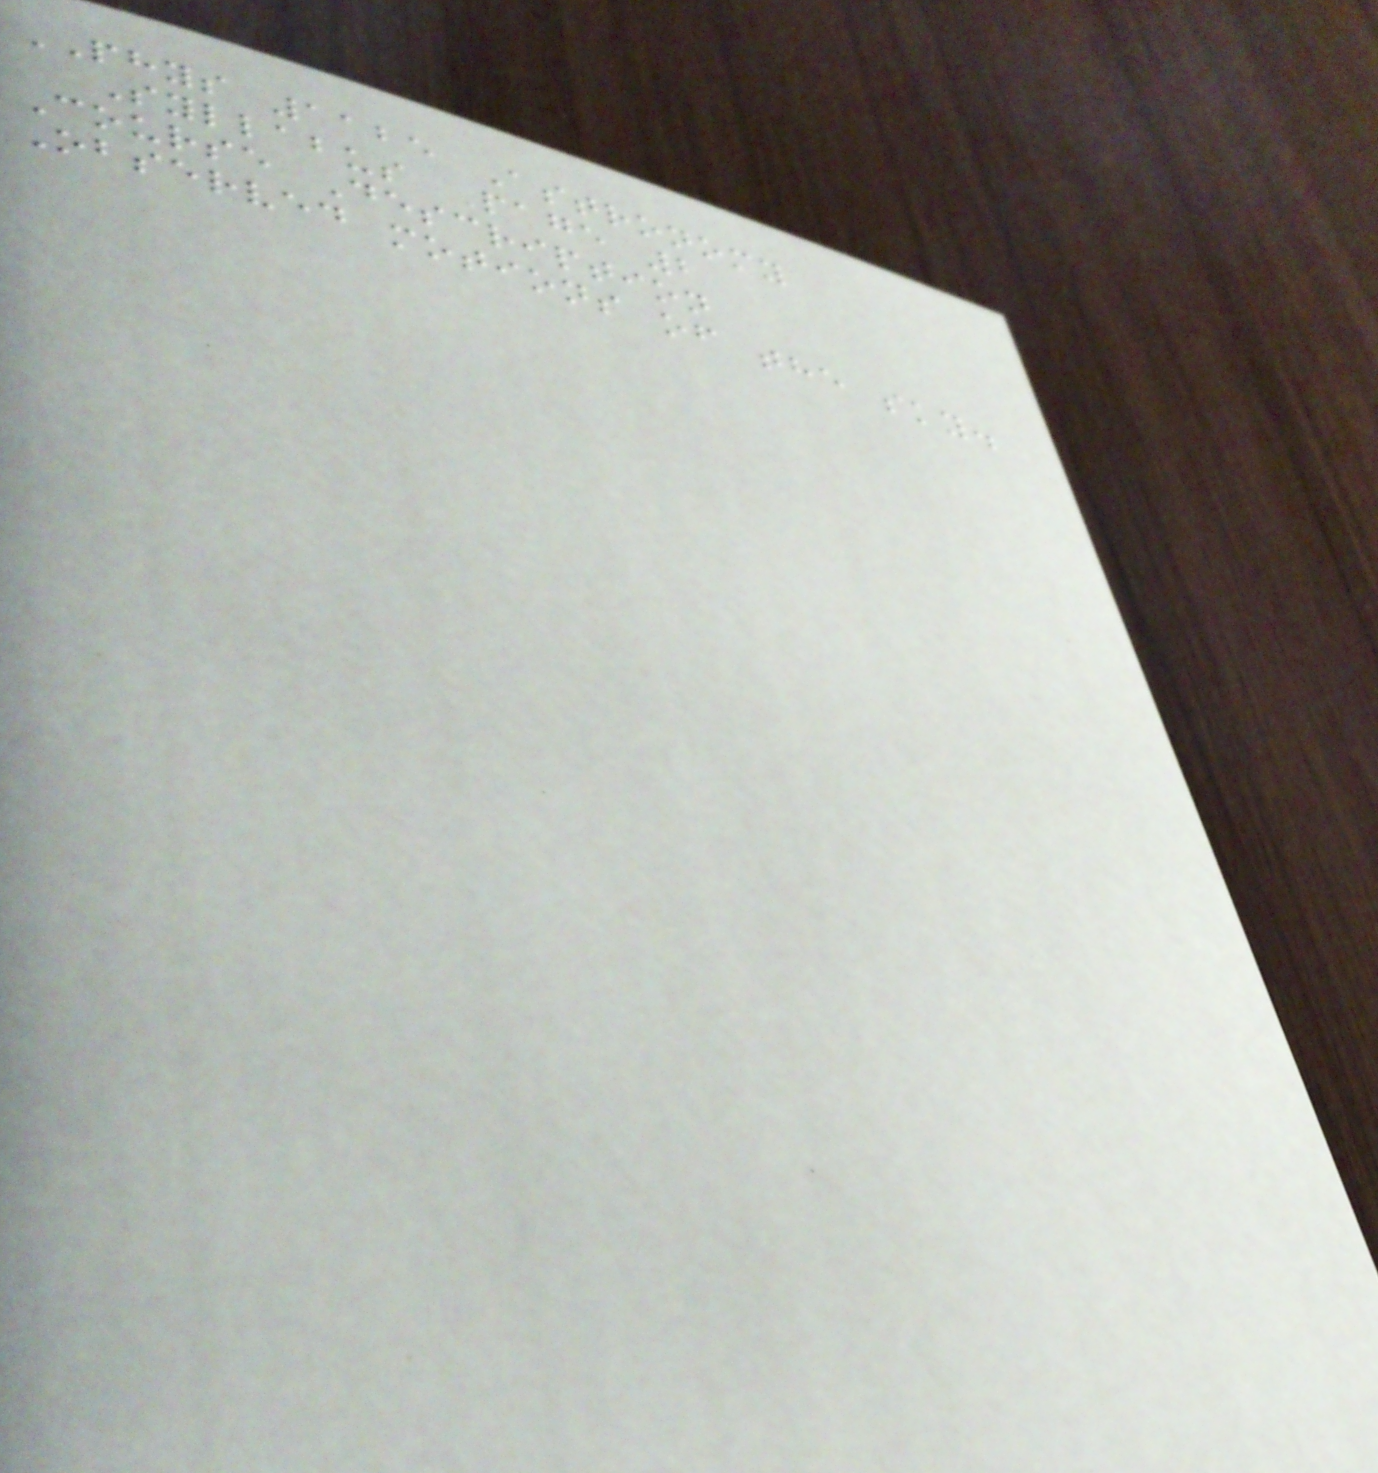PHYS 1125 Astronomy
Syllabus Page 2
Course Description
Observed motions of the sky.
